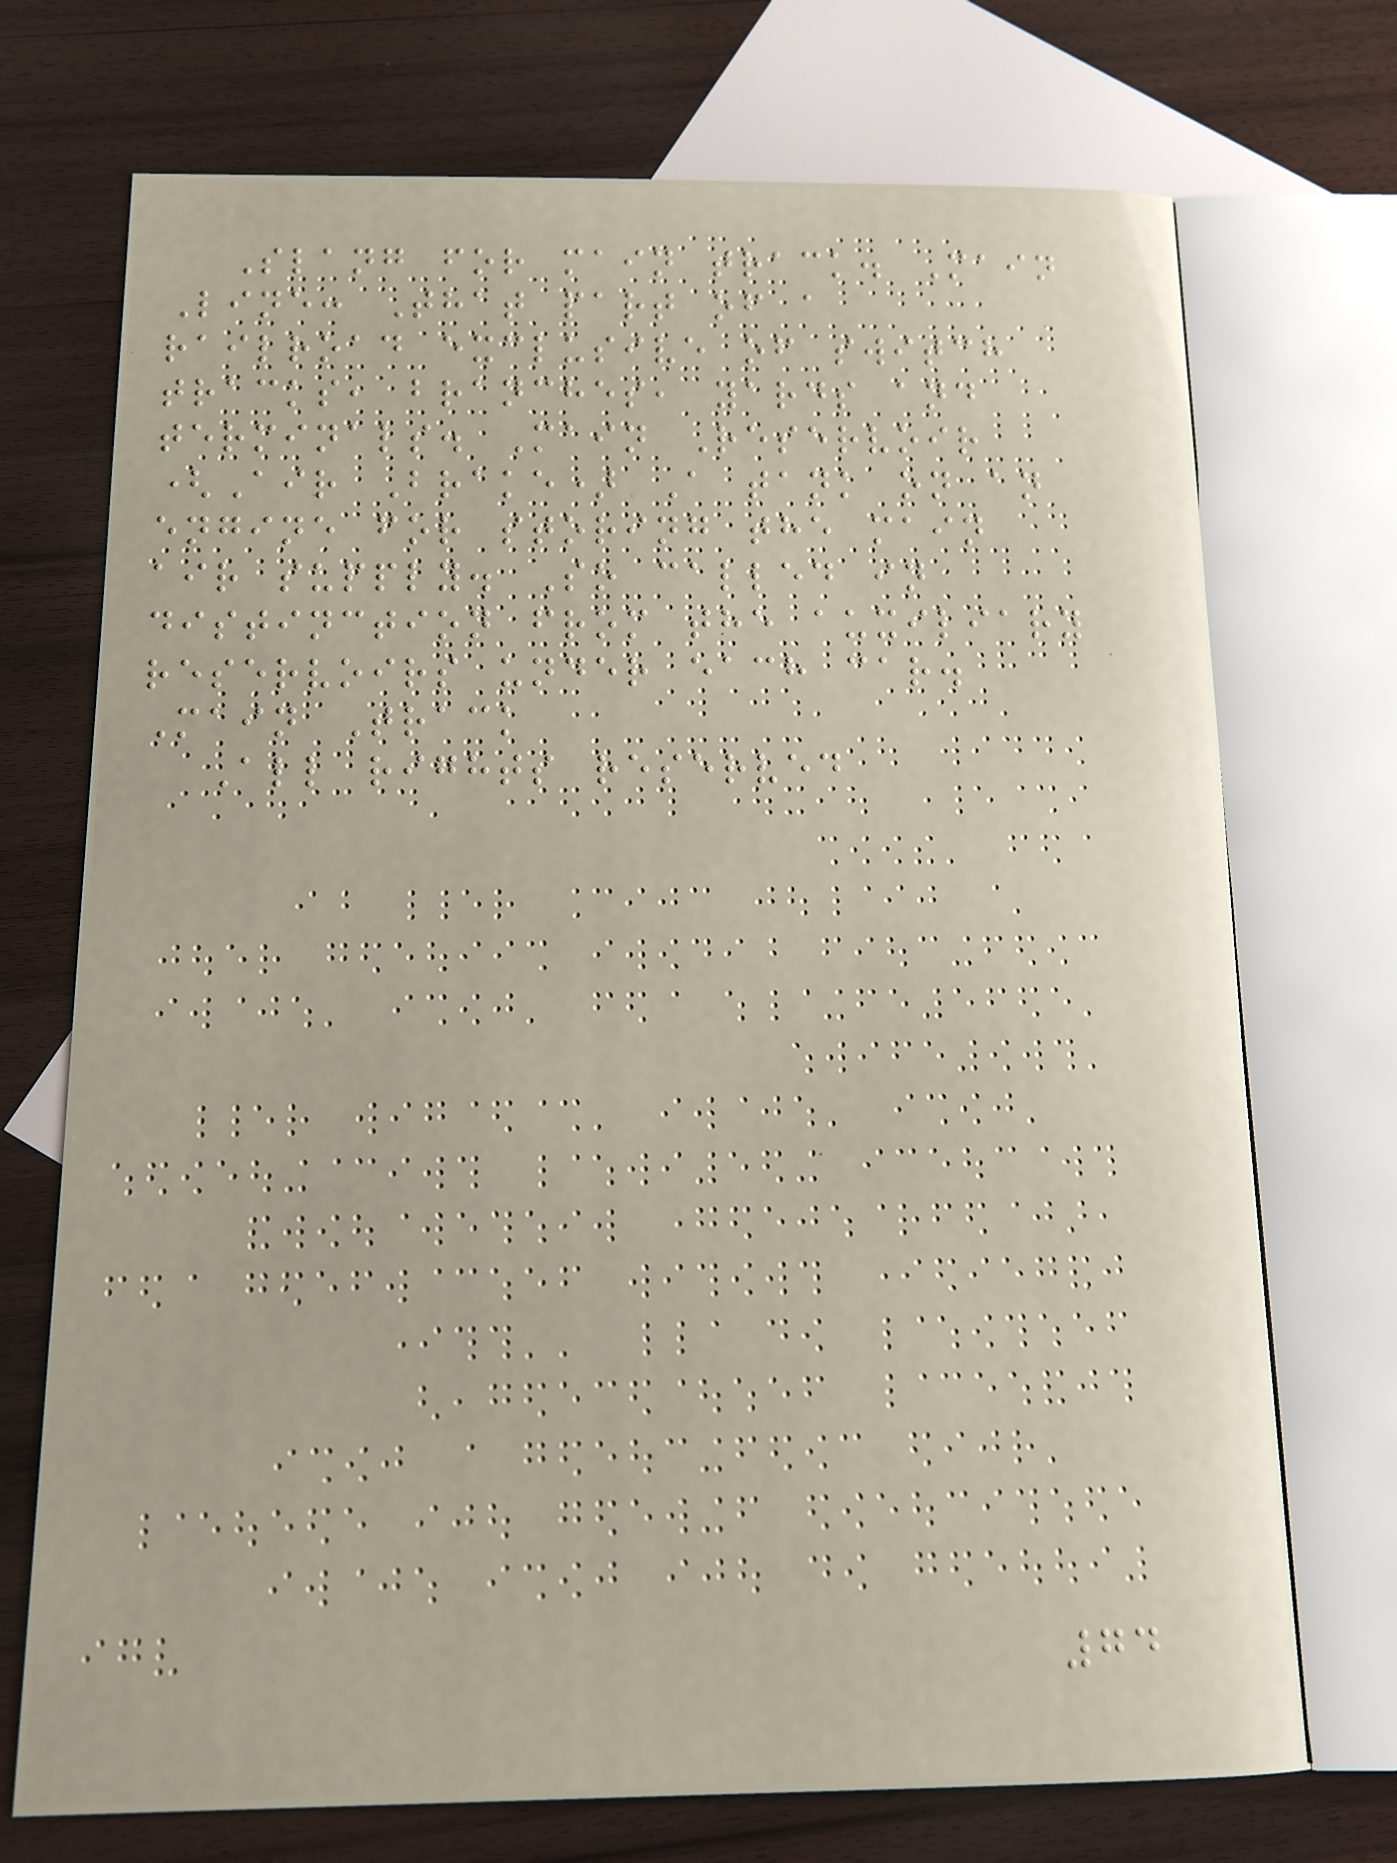Slang for main track. Main
Line: That part of a
railroad exclusive of switch
tracks, branches, yards and
terminals. Main Reservoir
(Air Brake) A tank on an
engine for storing the main
air supply. So called in
distinction from the auxiliary
reservoirs under each car.
Main Track
All rights reserved
74
